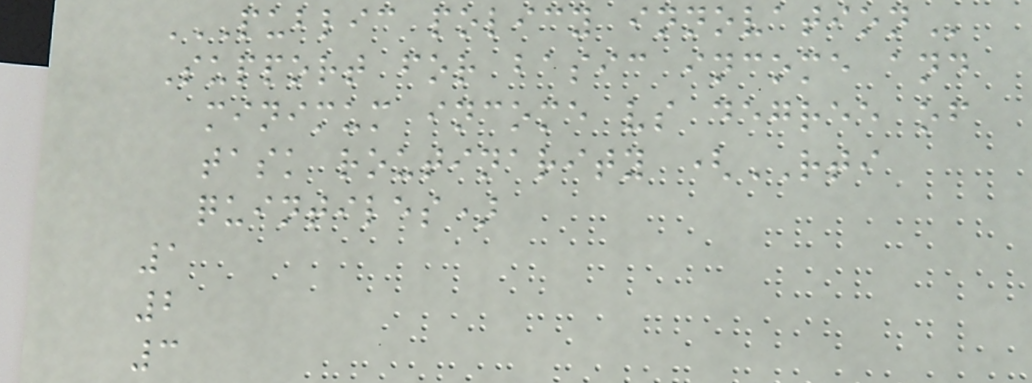PUBLIC POLICY INNOVATION
Support for basic income and
minimum income vs degree of
task routinarity (RTI
quintiles)
1
2
3
